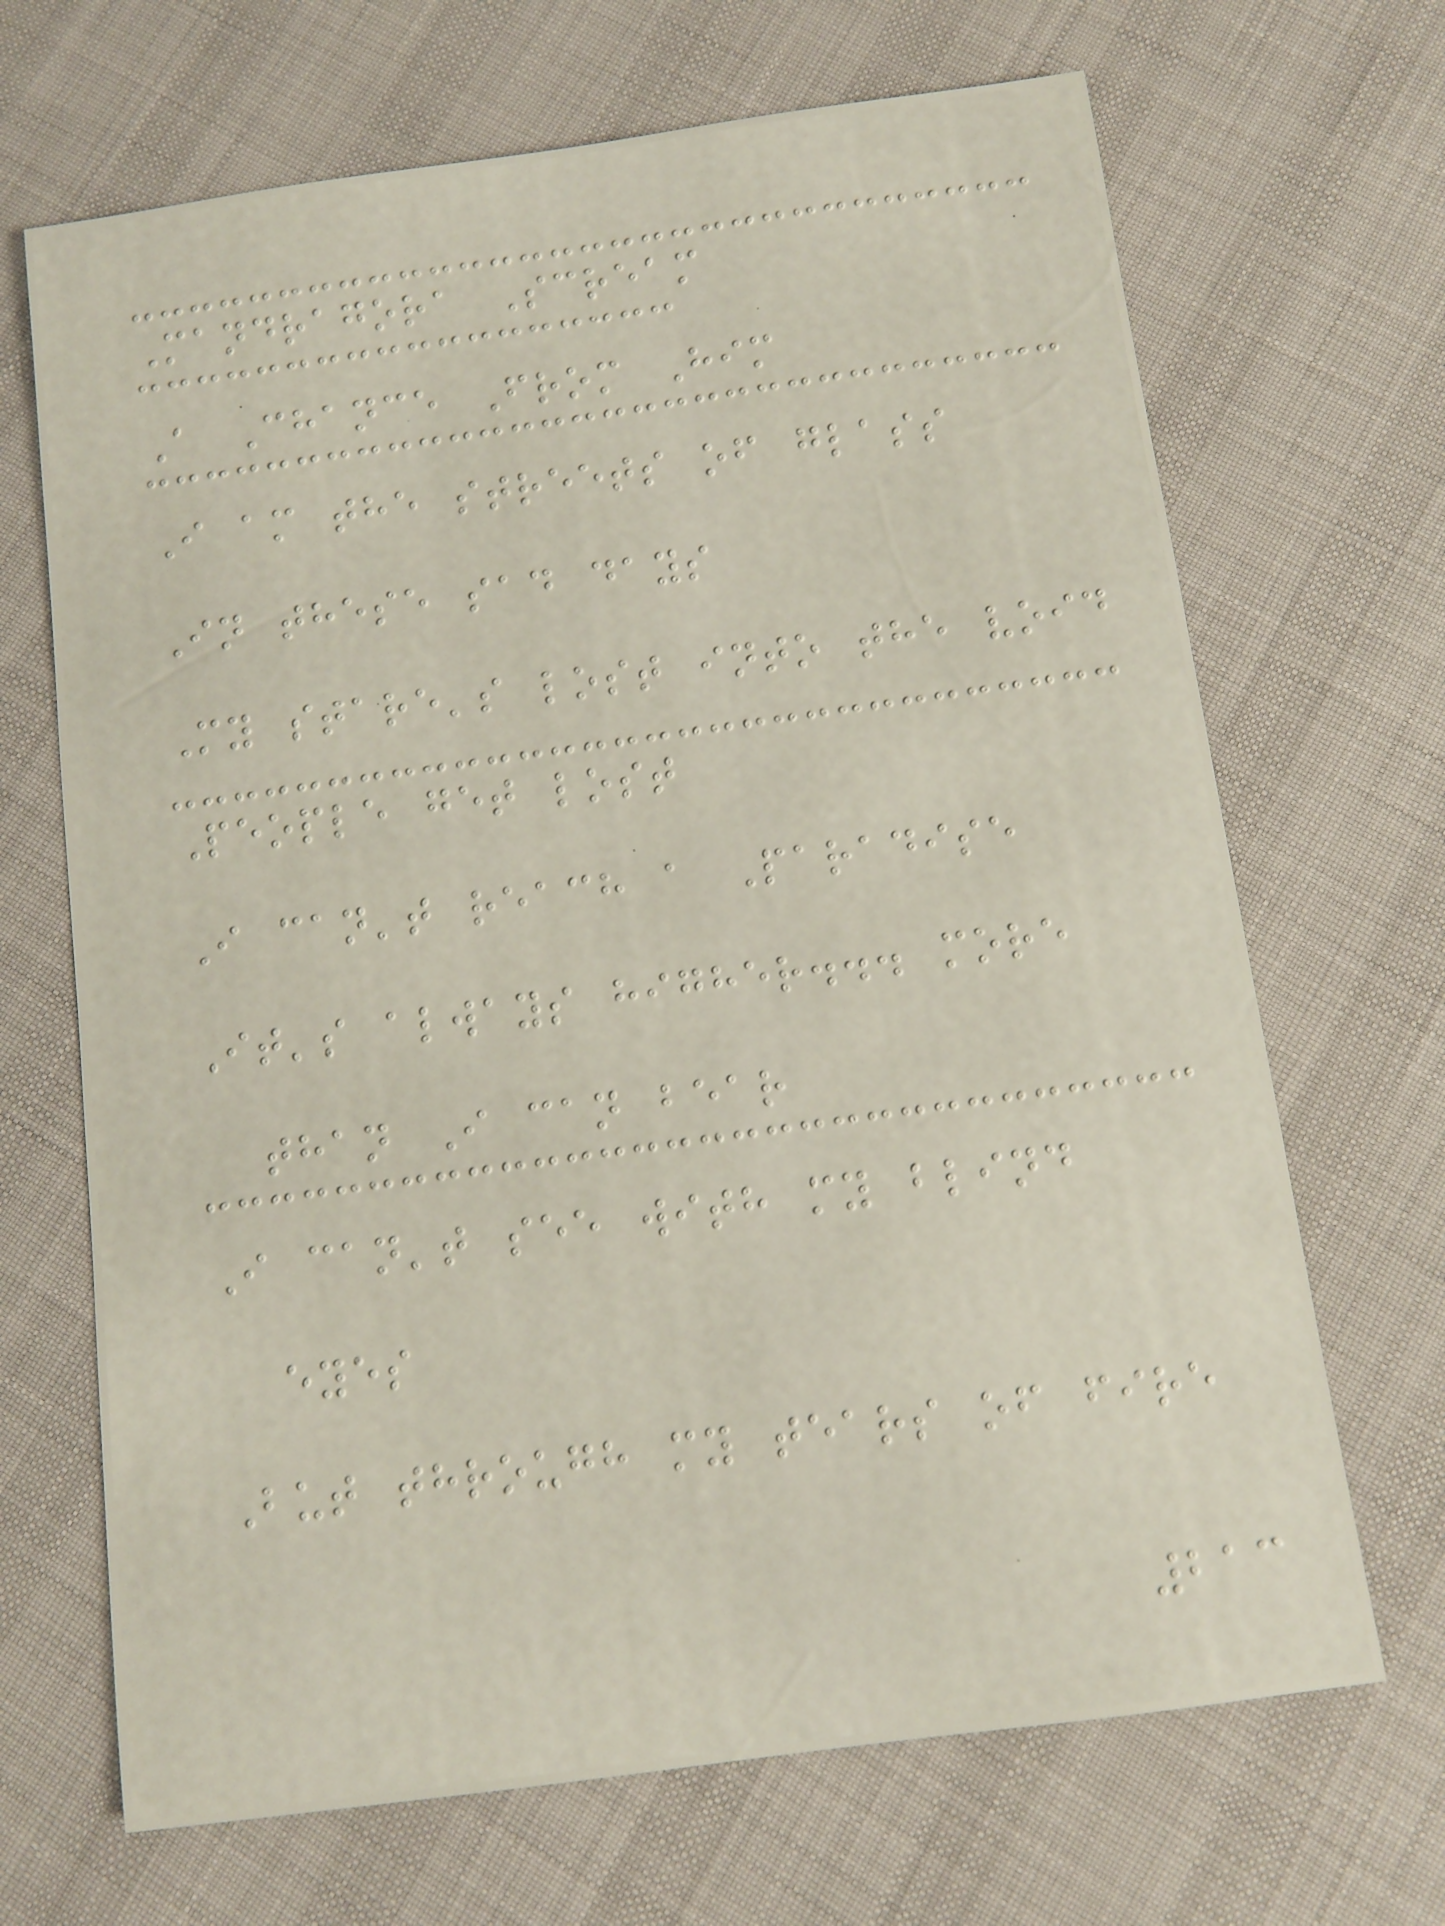Mandragora Scream
A Chance From Him
I am the streets of glass
In these sad days
My stare's lost into the void
People get lost
I can't reach a Paradise
It's always higher... more
than I can bear
I can't see with my blind
eyes
But through my tears of fire
213
